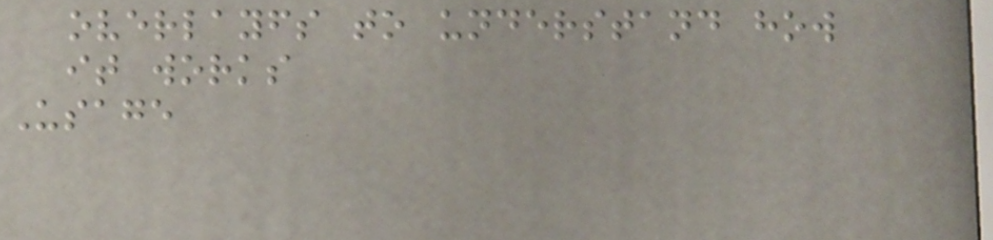overlayfs to understand how
it works
Usage
